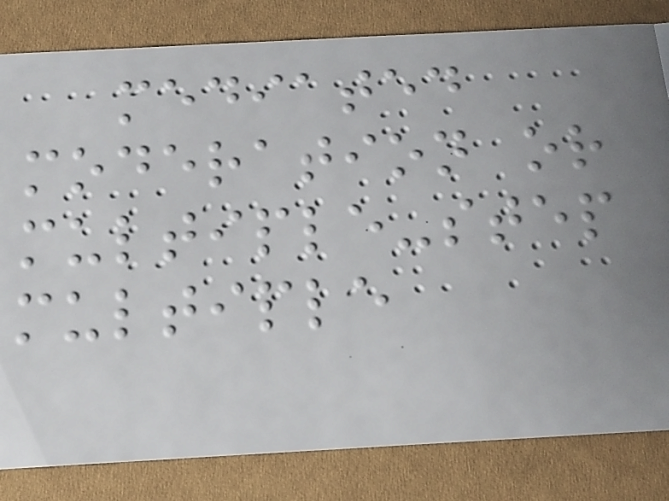mediated
moderation or
multiple-step
multiple
